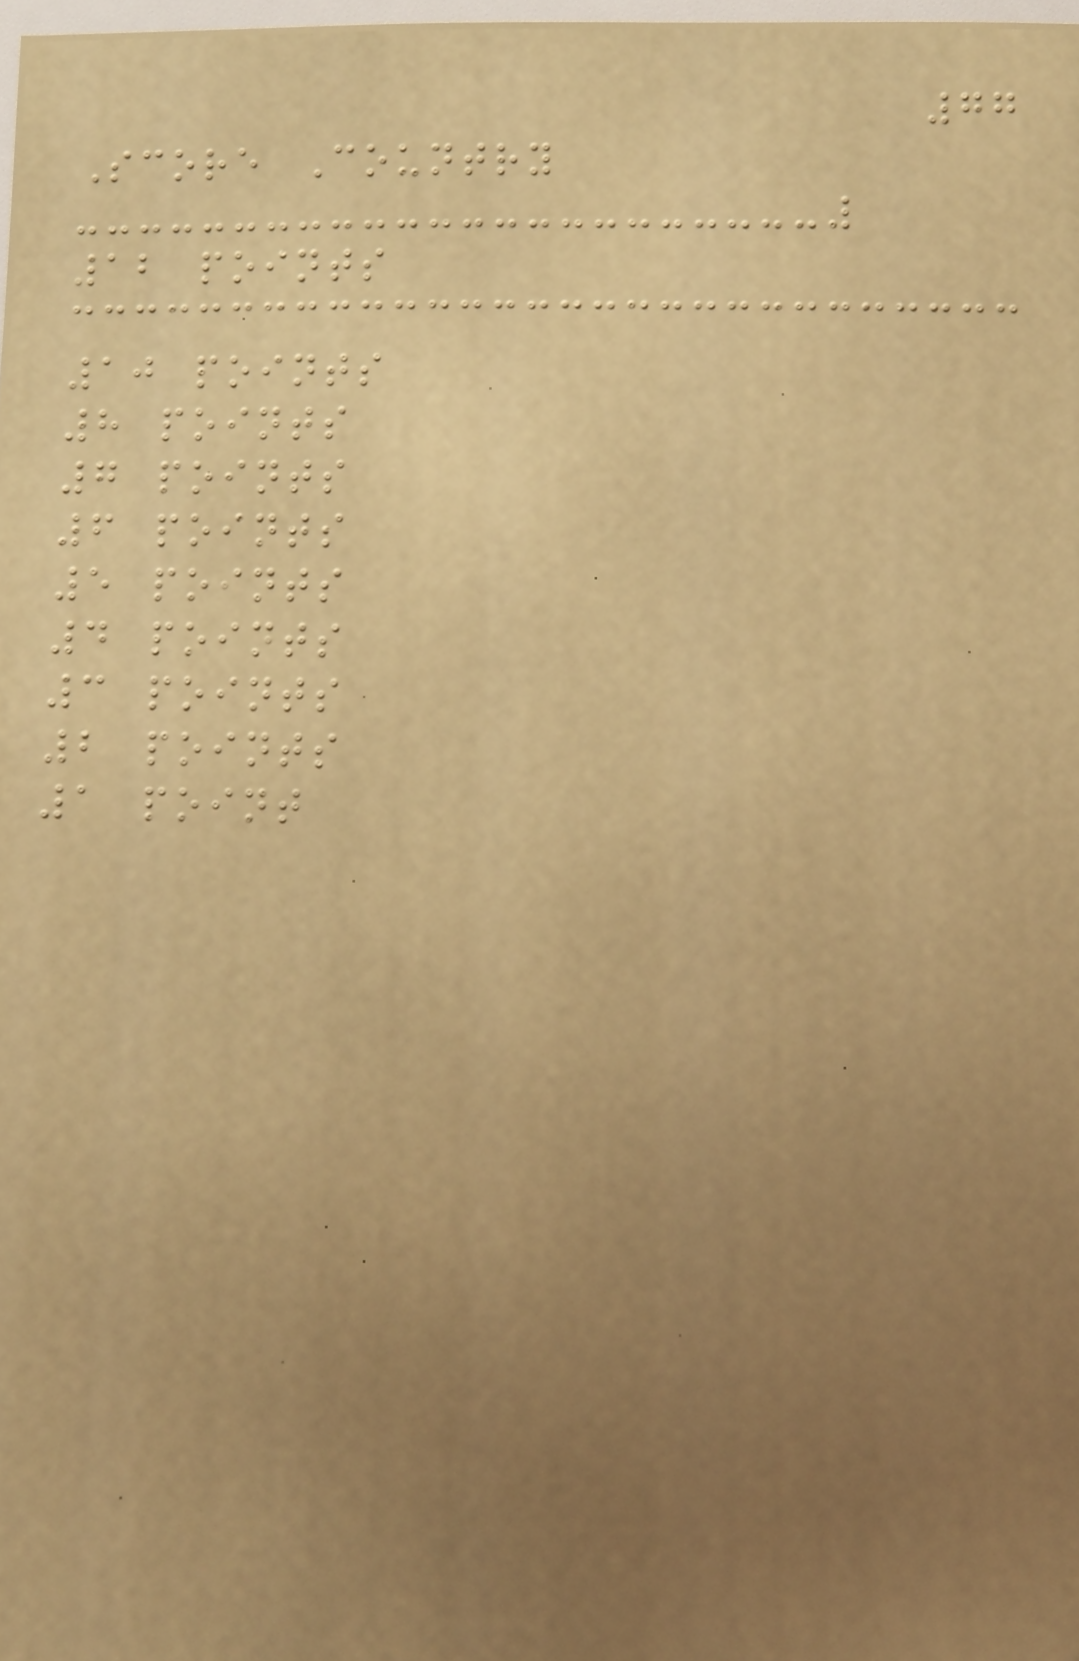77
Score Country
12 points
10 points
8 points
7 points
6 points
5 points
4 points
3 points
2 points
1 point
